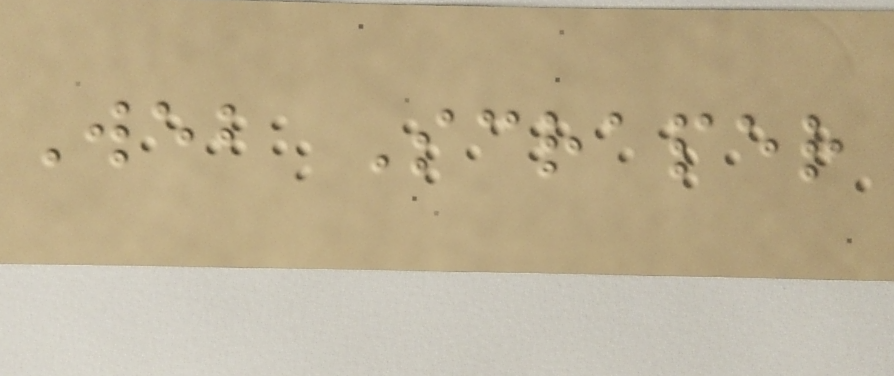Web Scraper
